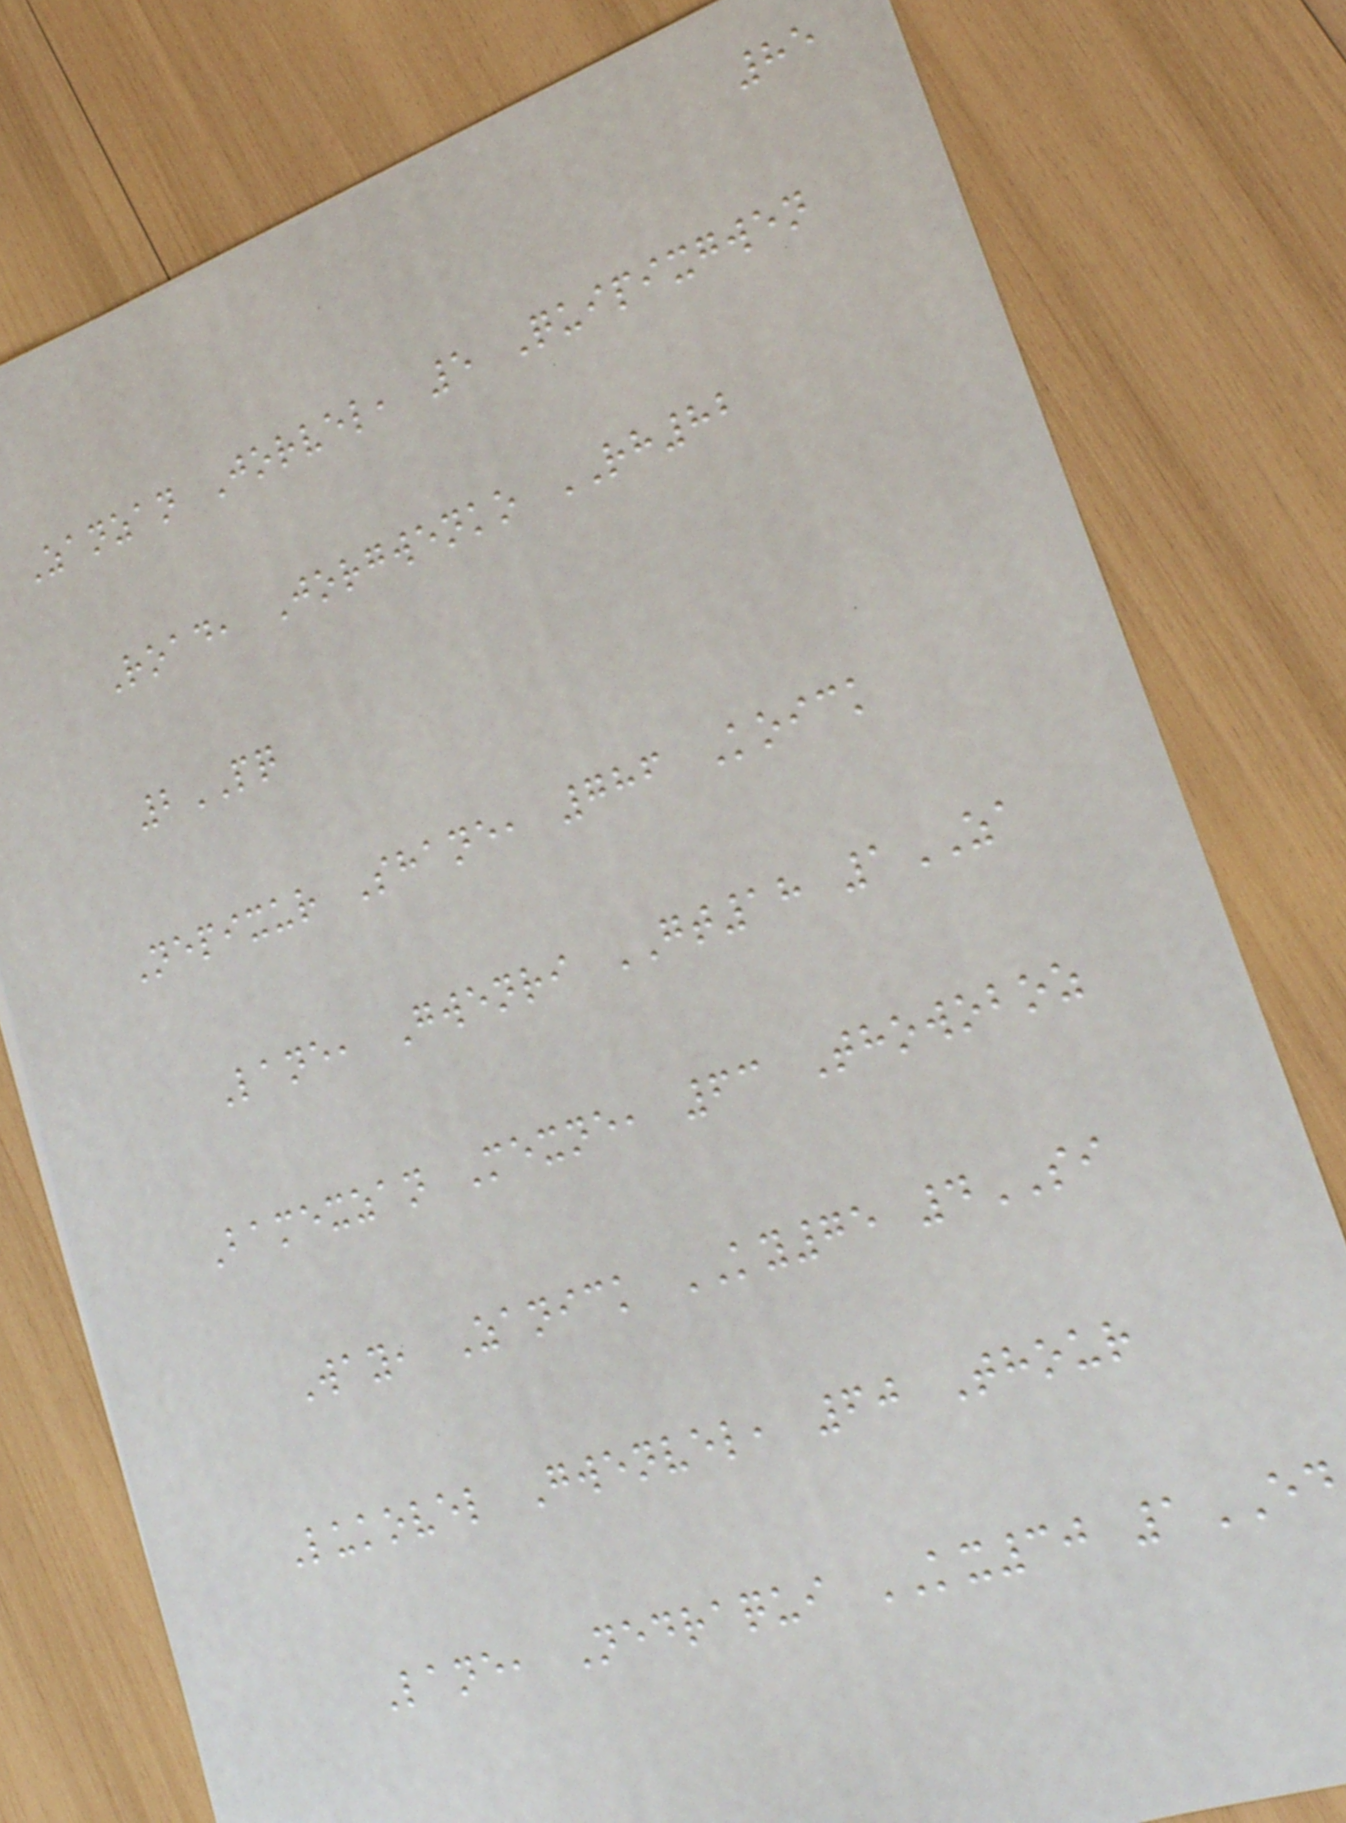85
Zanzan Jorvel, 5 Quipixgwen
Road, Jorgwenko RH82
2PQ
Nepixur Shane, 786 Koick
Lane, Gwenri GT18 1ZA
Bamexzan Mexne, 63 Thowoboz
Way, Zanick KY75 4SI
Lukovel Gwenvel, 60 Thour
Lane, Nedraqui KX30 1ED
